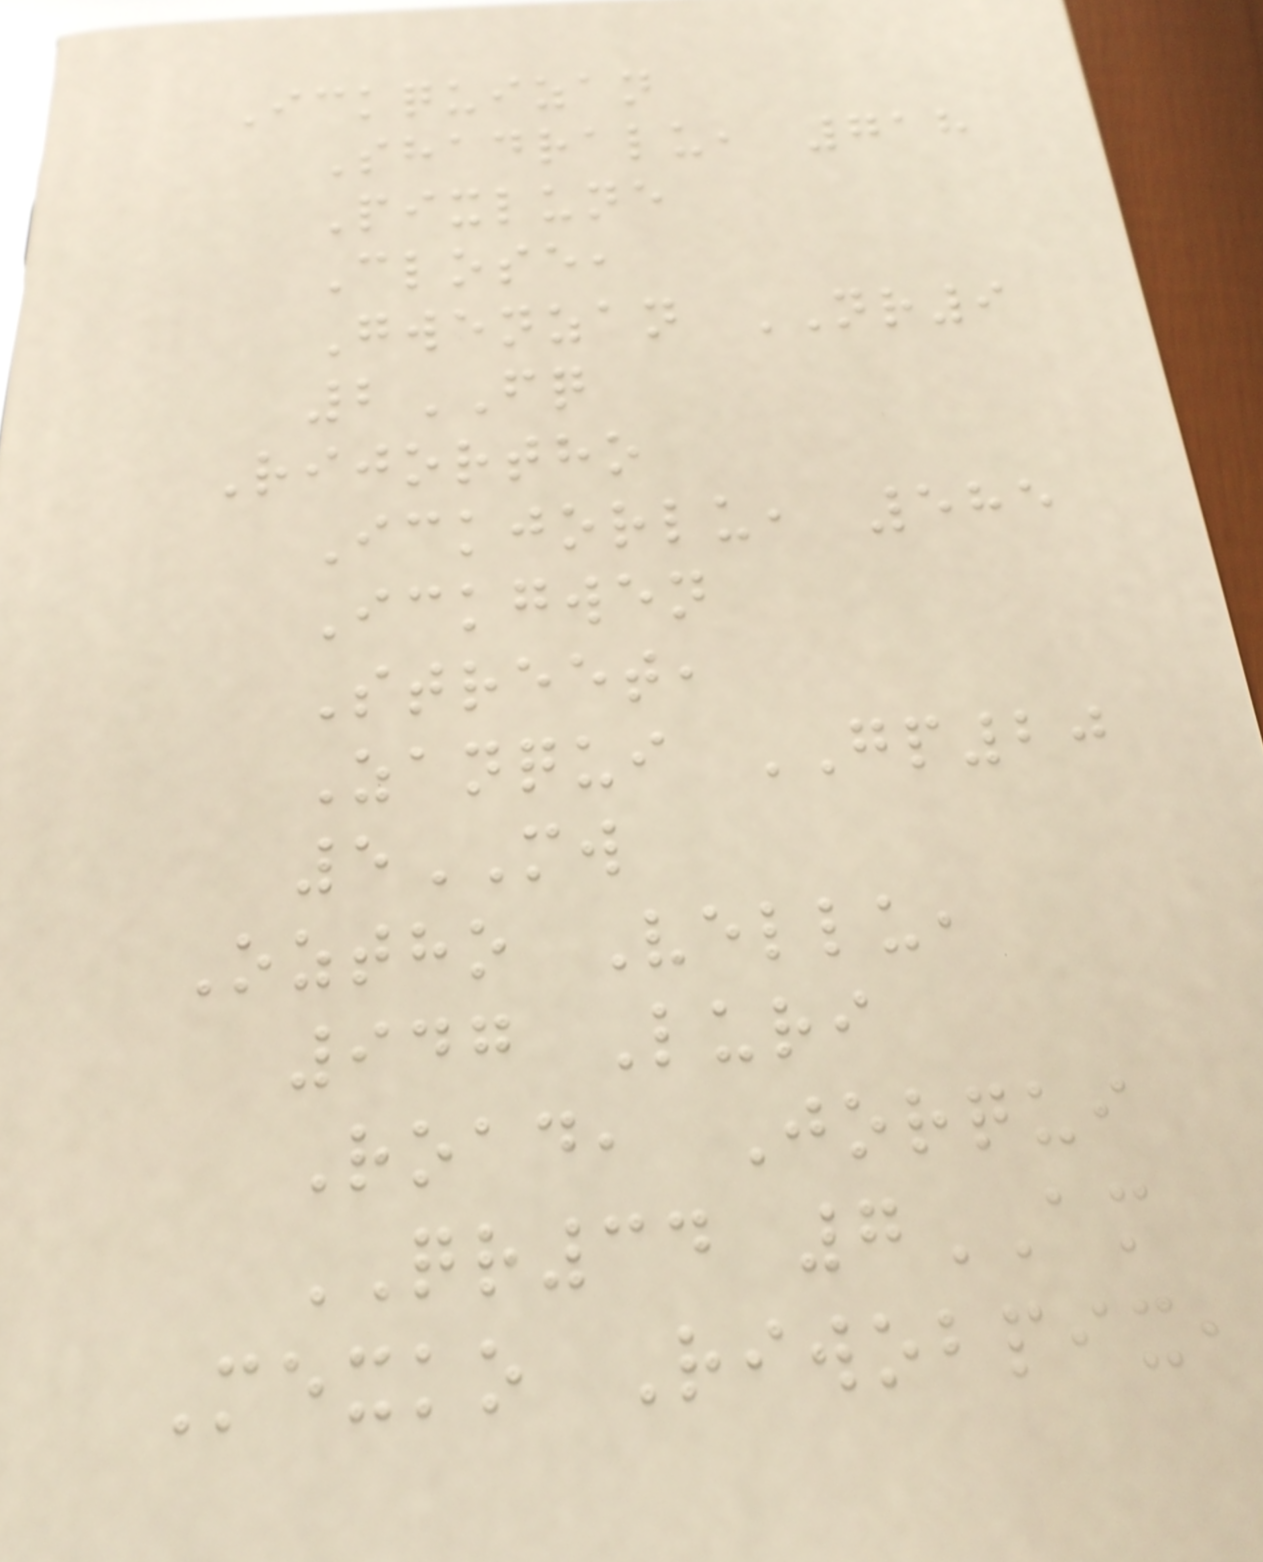Ickquizan
Shadralu, 718
Pixlune
Close,
Gwenzan NR9
2FQ
Rijortho
Ickjorlu, 585
Ickgwen
Street,
Zanqui GP20
5MW
Oztho Vellu,
947 Luri
Road, Jorqui
QR34 7AM
Mexko Riwobpix,
